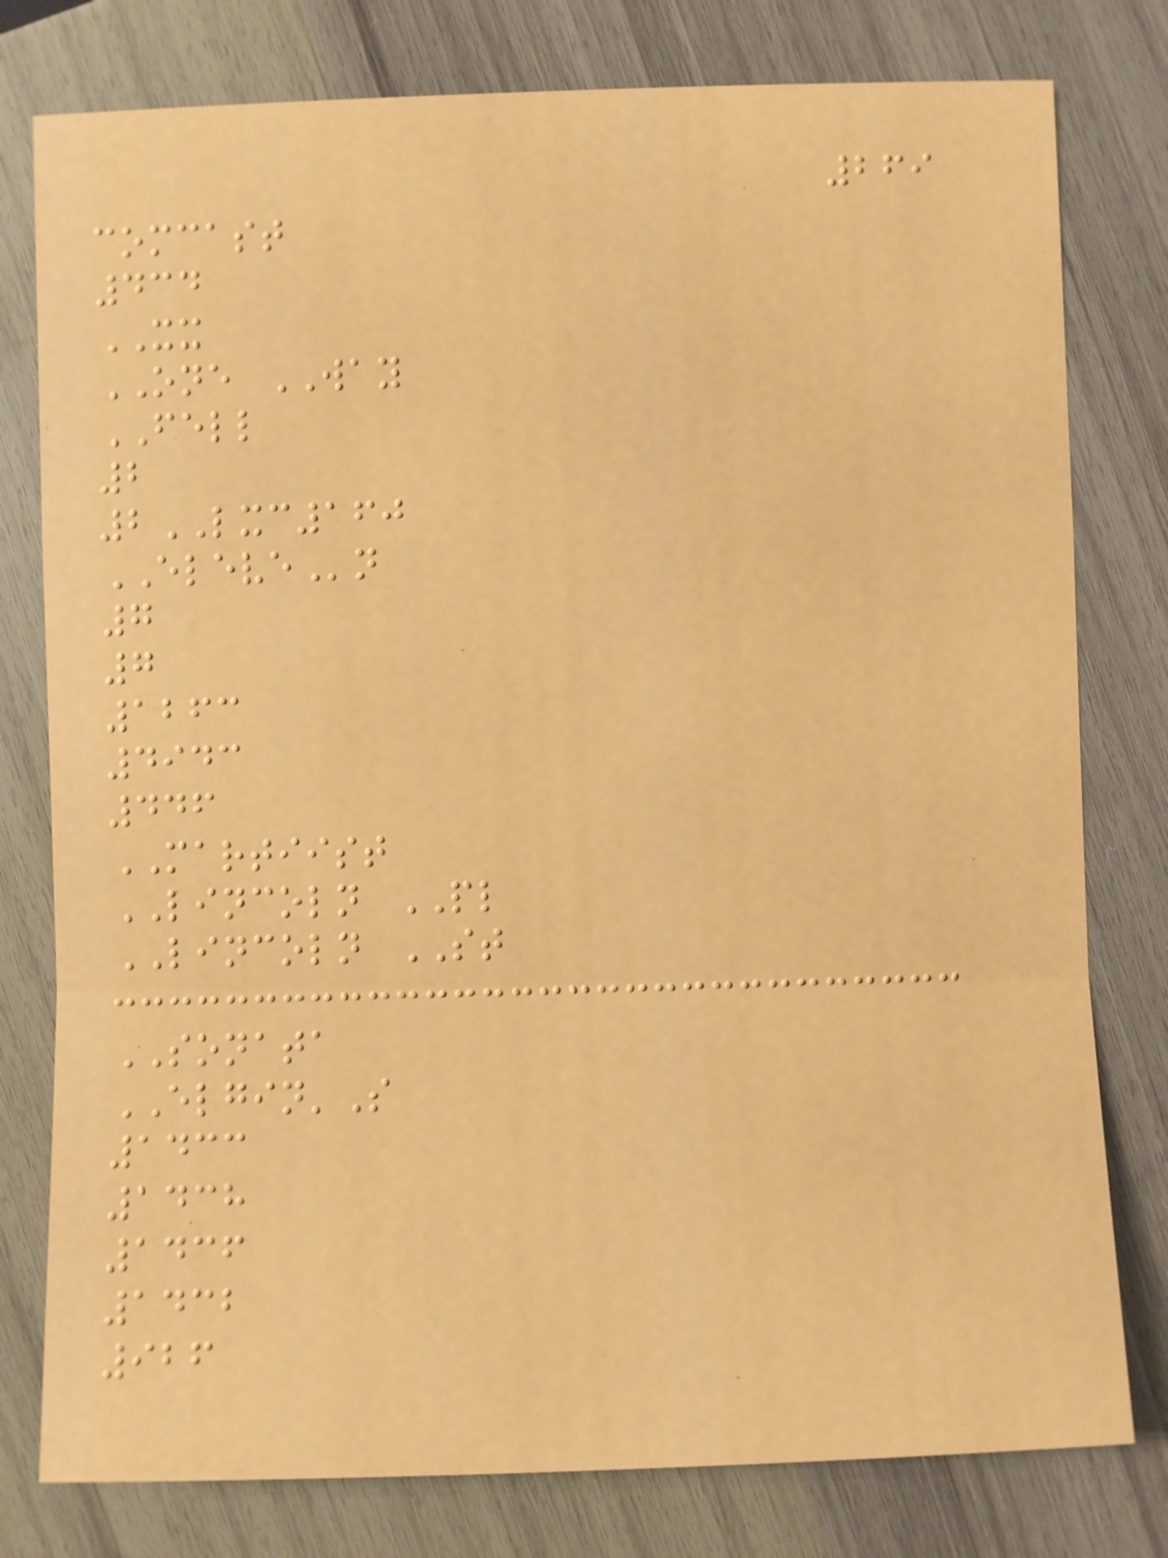269
comcast
434
XX
ONE WAY
FELL
2
2LXC160
ELEVEn
7
7
1263
4943
446
MARTIIST
LINCOLN PL
LINCOLN ST
SONATA
ELGIN'S
1433
1438
1436
1432
926
